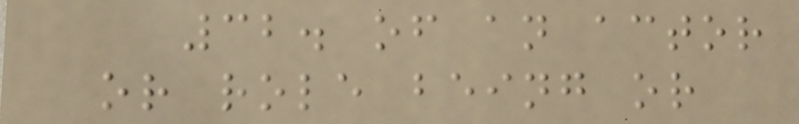32. of an actor
or role being or
